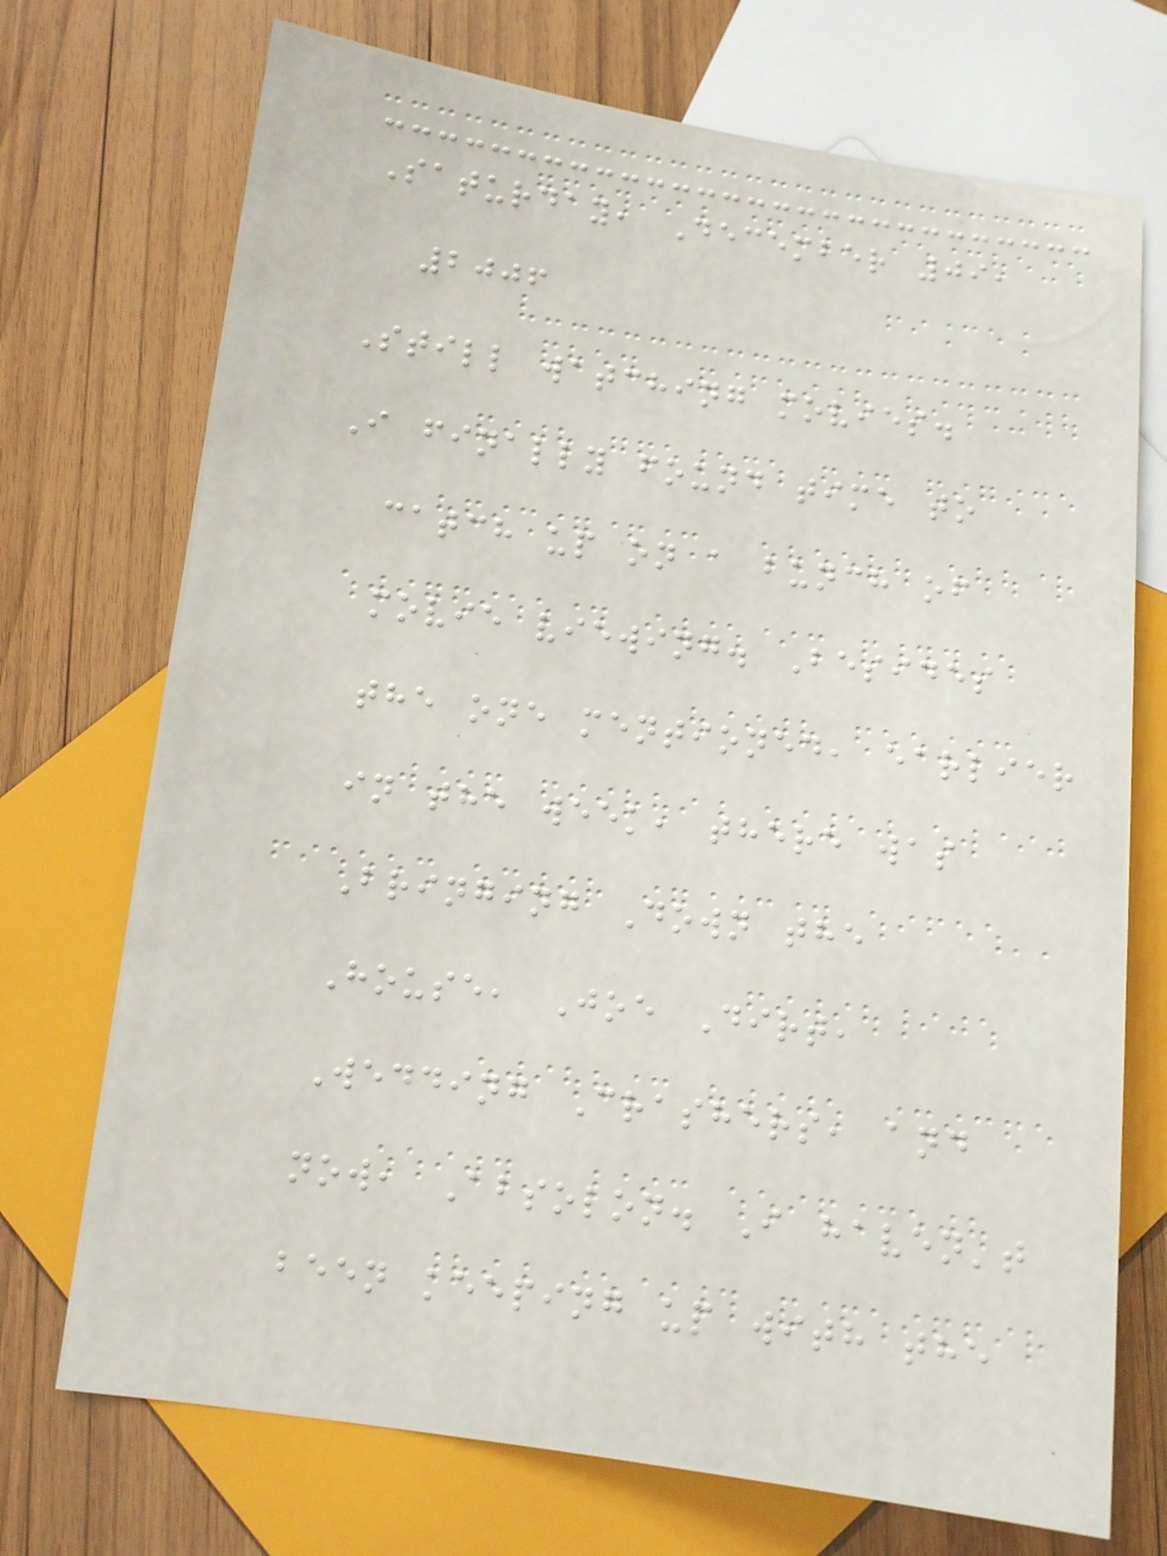Saturday, December 09,
2006
Still watching movies.
I finally found time to
catch up on a bunch of
movie viewing. Besides
the one mentioned, earlier
in the week, there was
Bringing Down the
House, Joe Dirt,
Wedding Crashers, and
now, Absolon. I haven't
been keeping up with the
